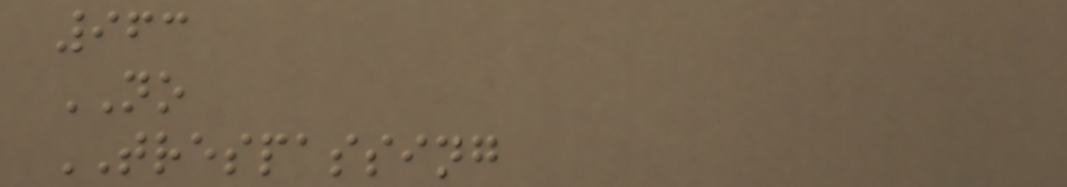963
NO
TRESPASSING
